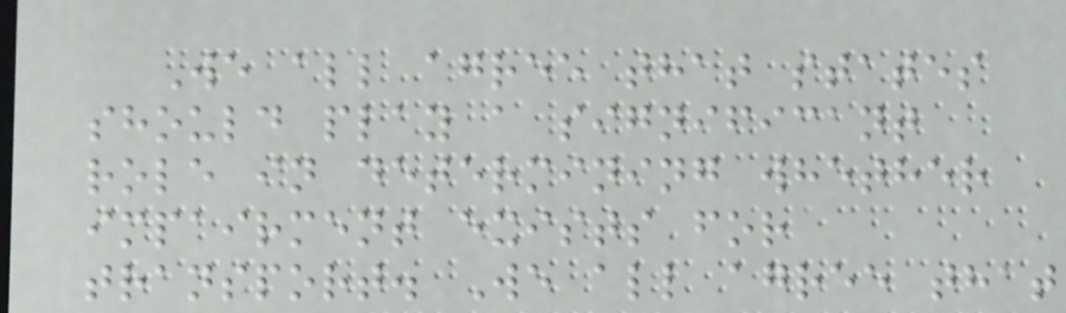We all agree that states
should play a significant
role in determining whether
impairment exists for
transport. We all agree that
